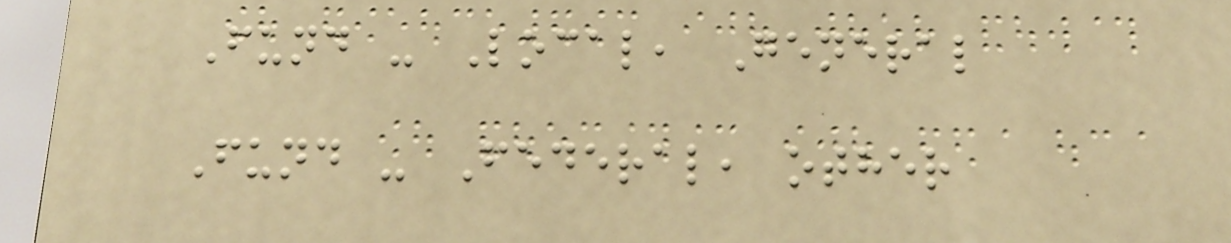Fund - Local, General
Fund - Federal, other
